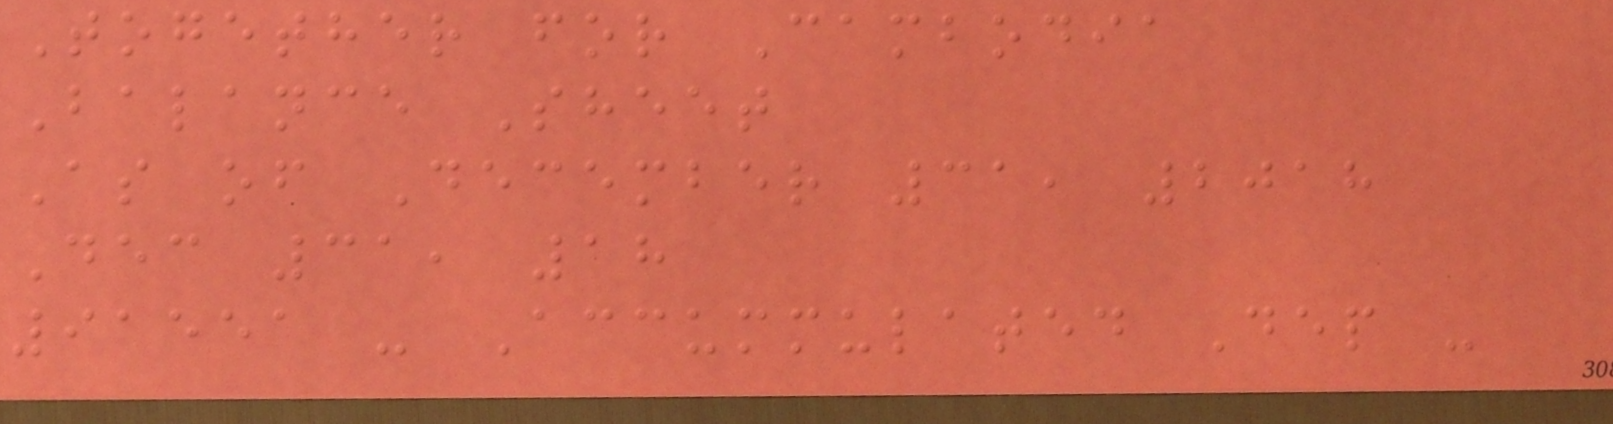Together for Cambodia
Balance Sheet
As of December 31, 2018
Dec 31, 18
91551 - Accummulated Dep -
